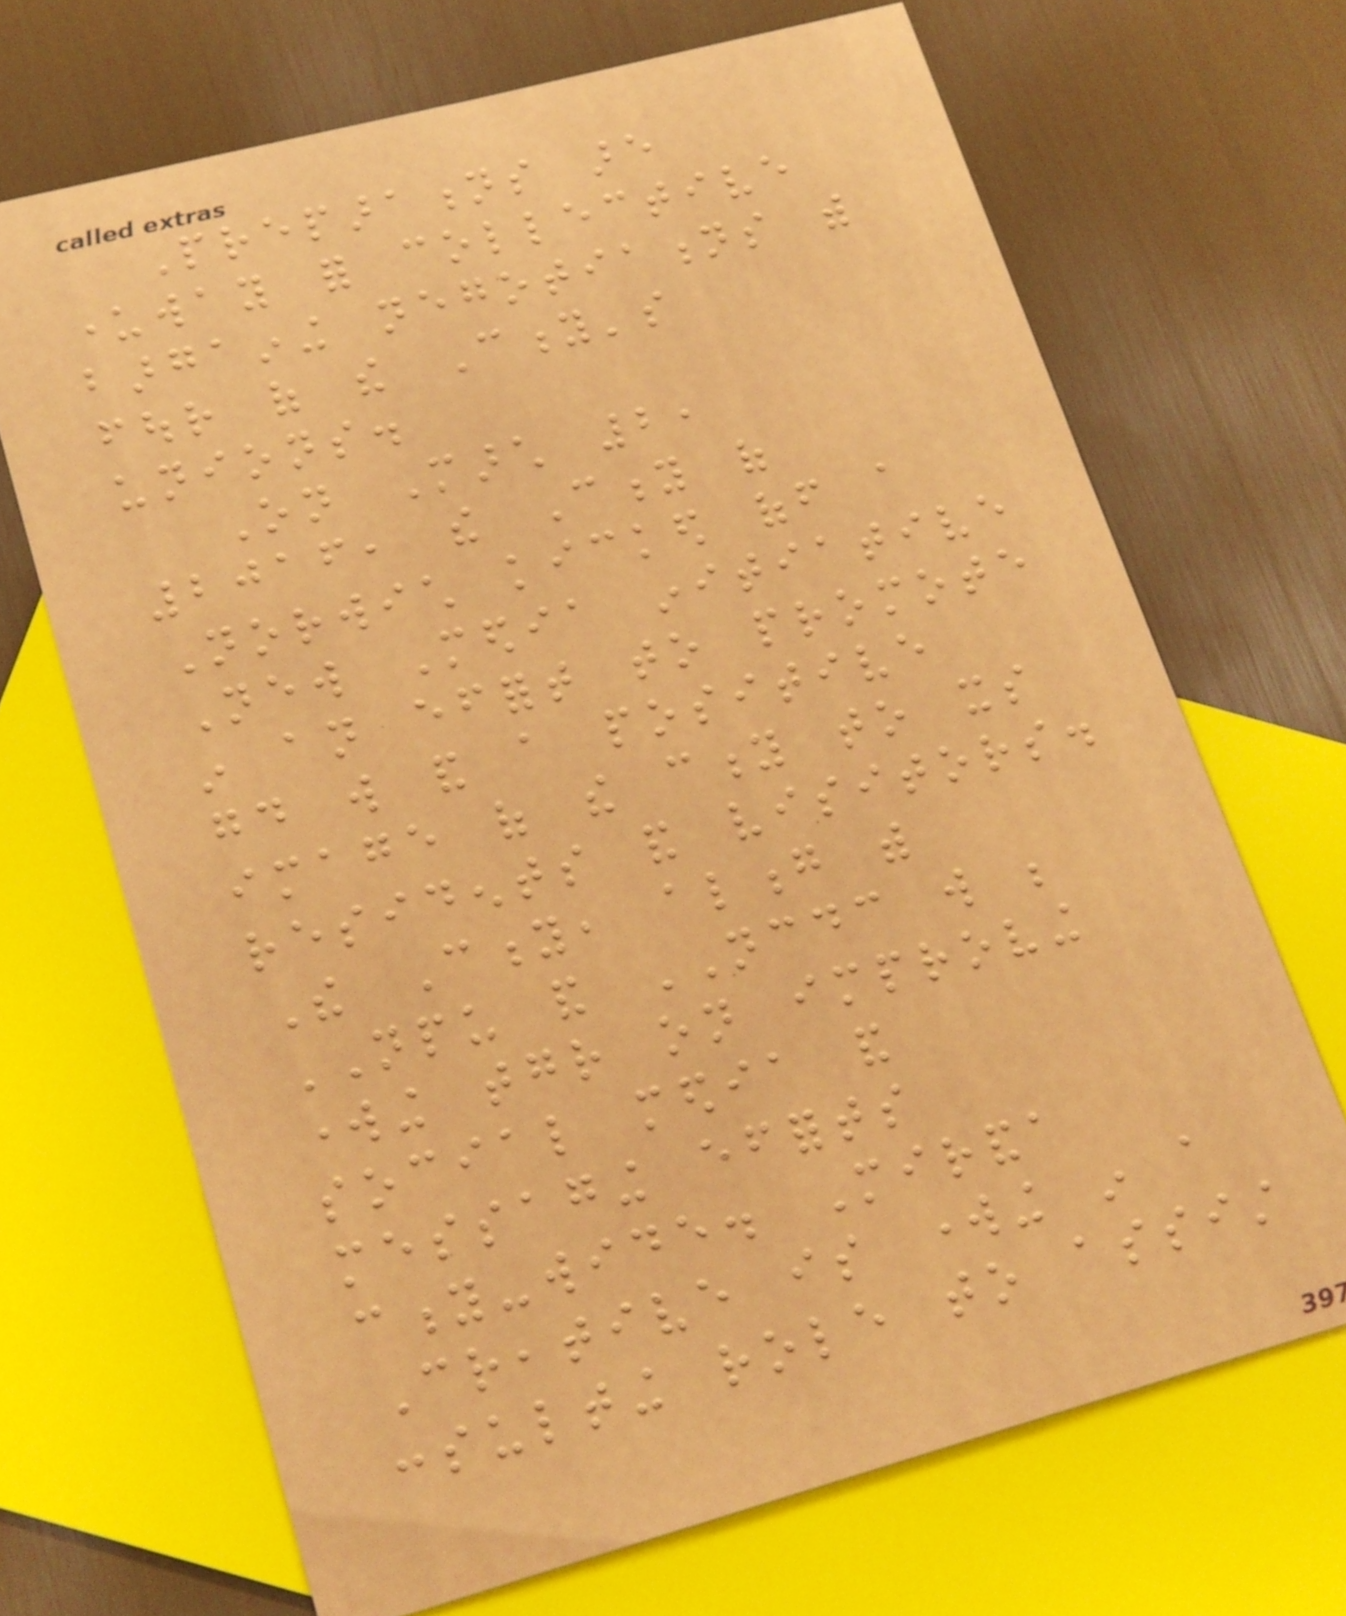Preparations are
underway for collective
bargaining negotiations with
four of the City's
unions.
On March 2,
2016, the City of
Norwich kicked off a
New Media initiative
in an effort to promote
good will and a positive
image of the city to its
residents and visitors.
The City, along with
NPU and NCDC will be
working together on improving
social media and
messaging efforts
city-wide. Miranda
Creative is working in a
consulting role to assist
